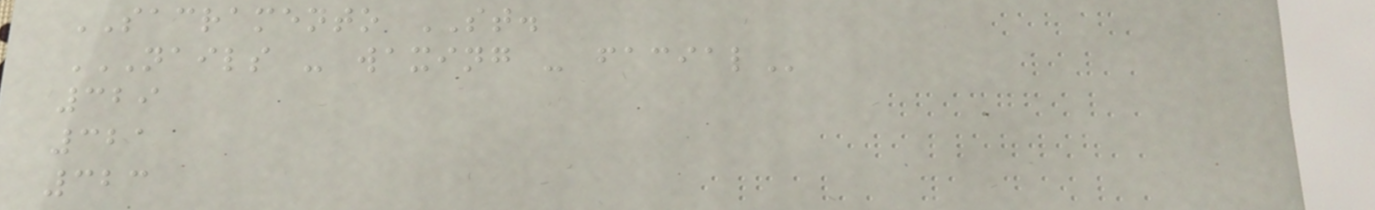SACRAMENTO ST.
NAILS - WAXING - FACIAL
329
321
323
